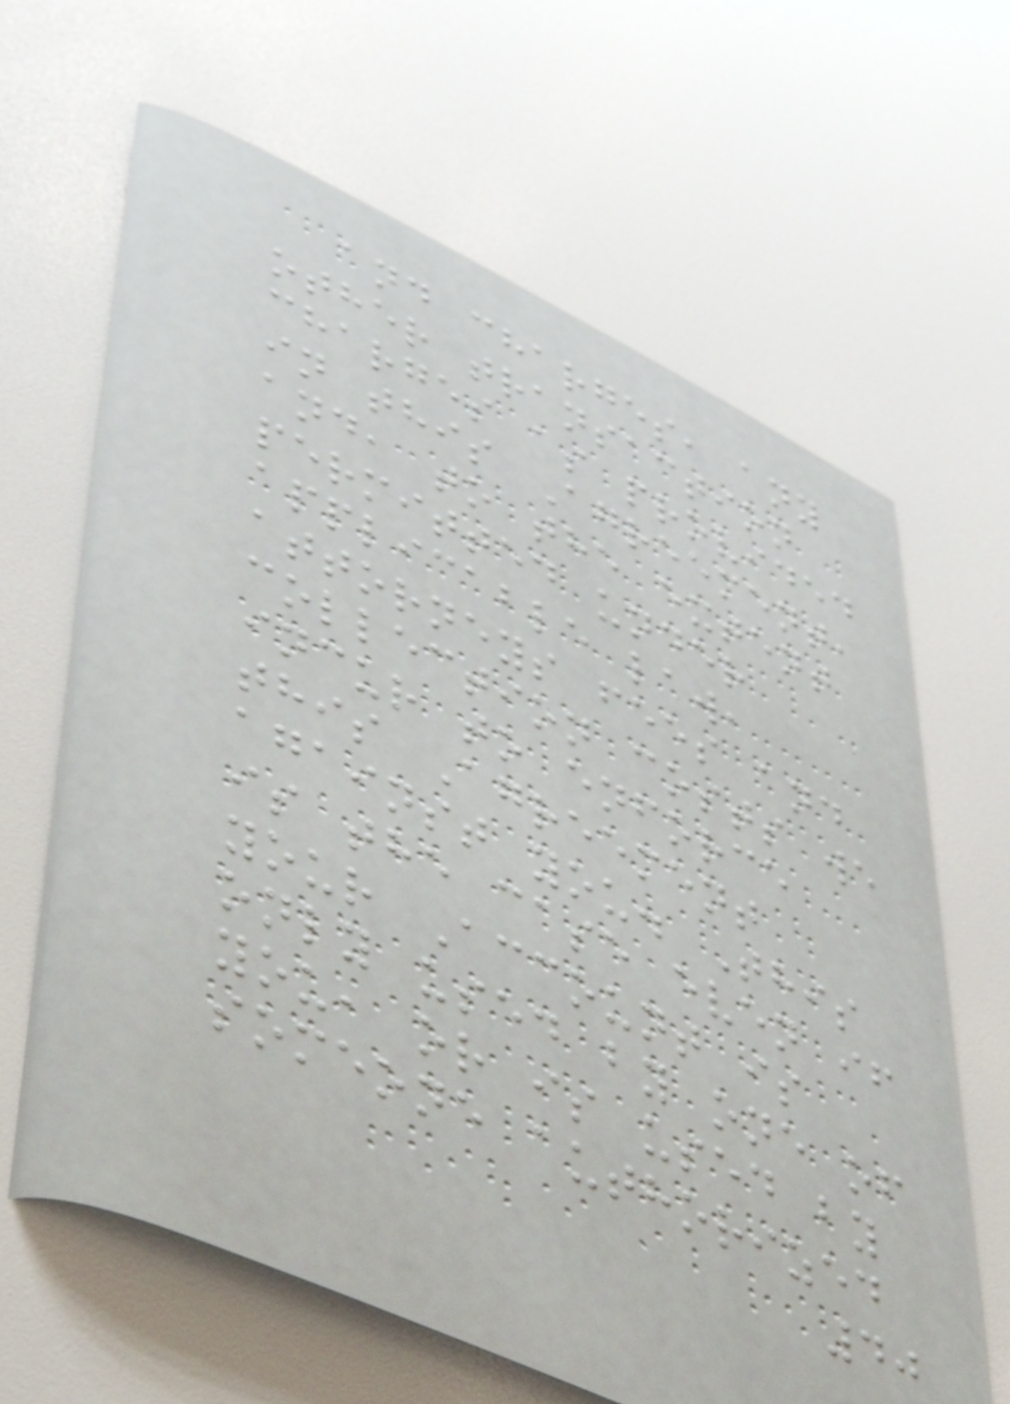and charges, any
other transaction
charges as provided
in this Agreement,
and, to the extent
permitted under
applicable law,
attorneys fees and
collection costs we
incur to enforce
this Agreement
against you. This
is the case even if
your Account is
only used by one of
you, or is used by
someone authorized
40
